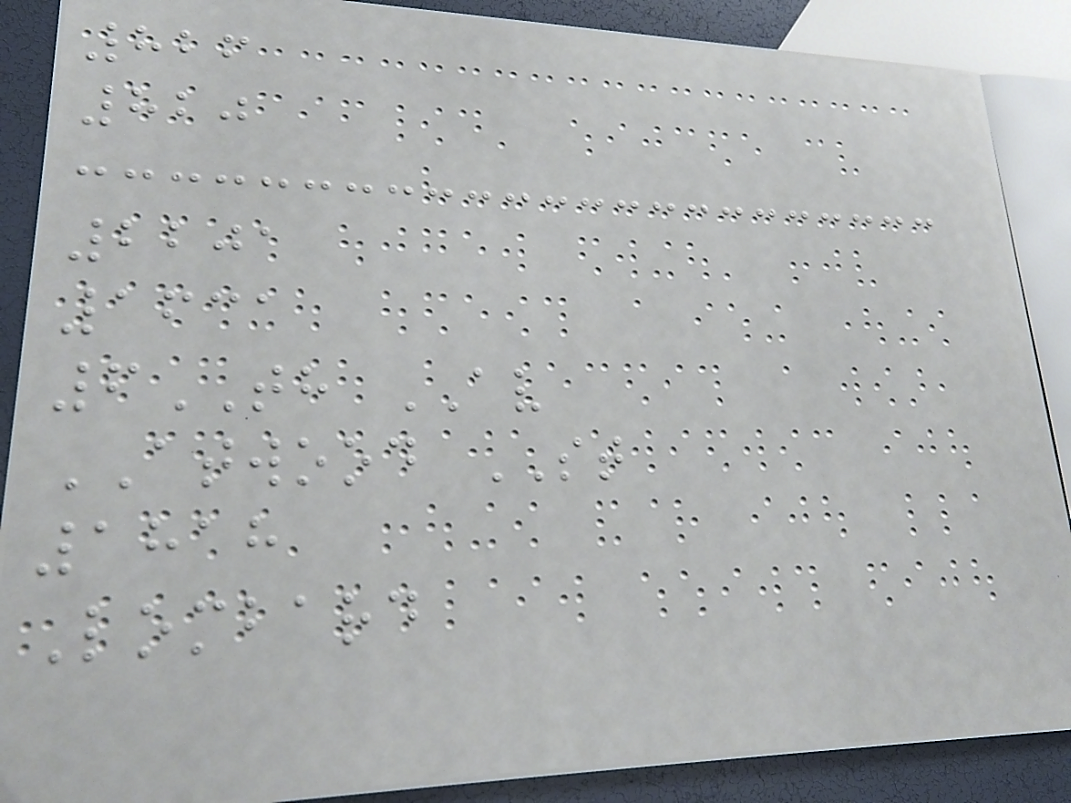826
820
2201
1631
6TH AV
ATWOOD ST
1818
Lombard
